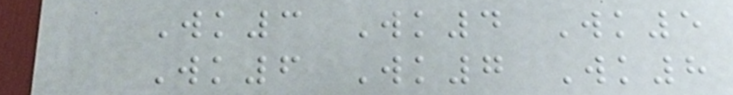Wk3 Wk4 Wk5
Wk6 Wk7 Wk8
